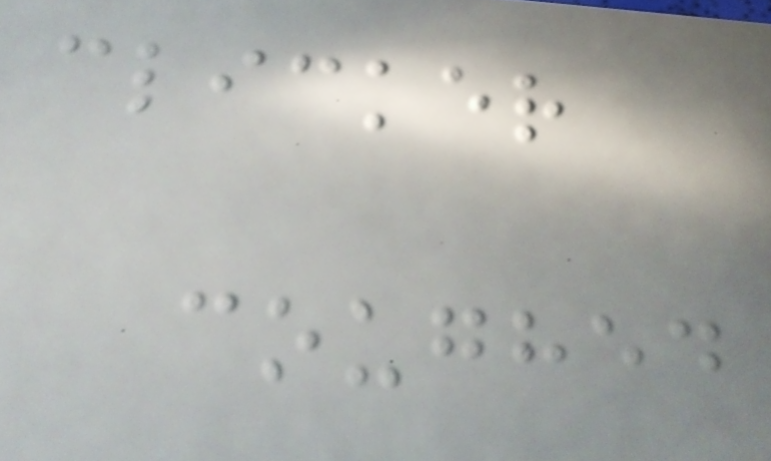clicker
coughed
